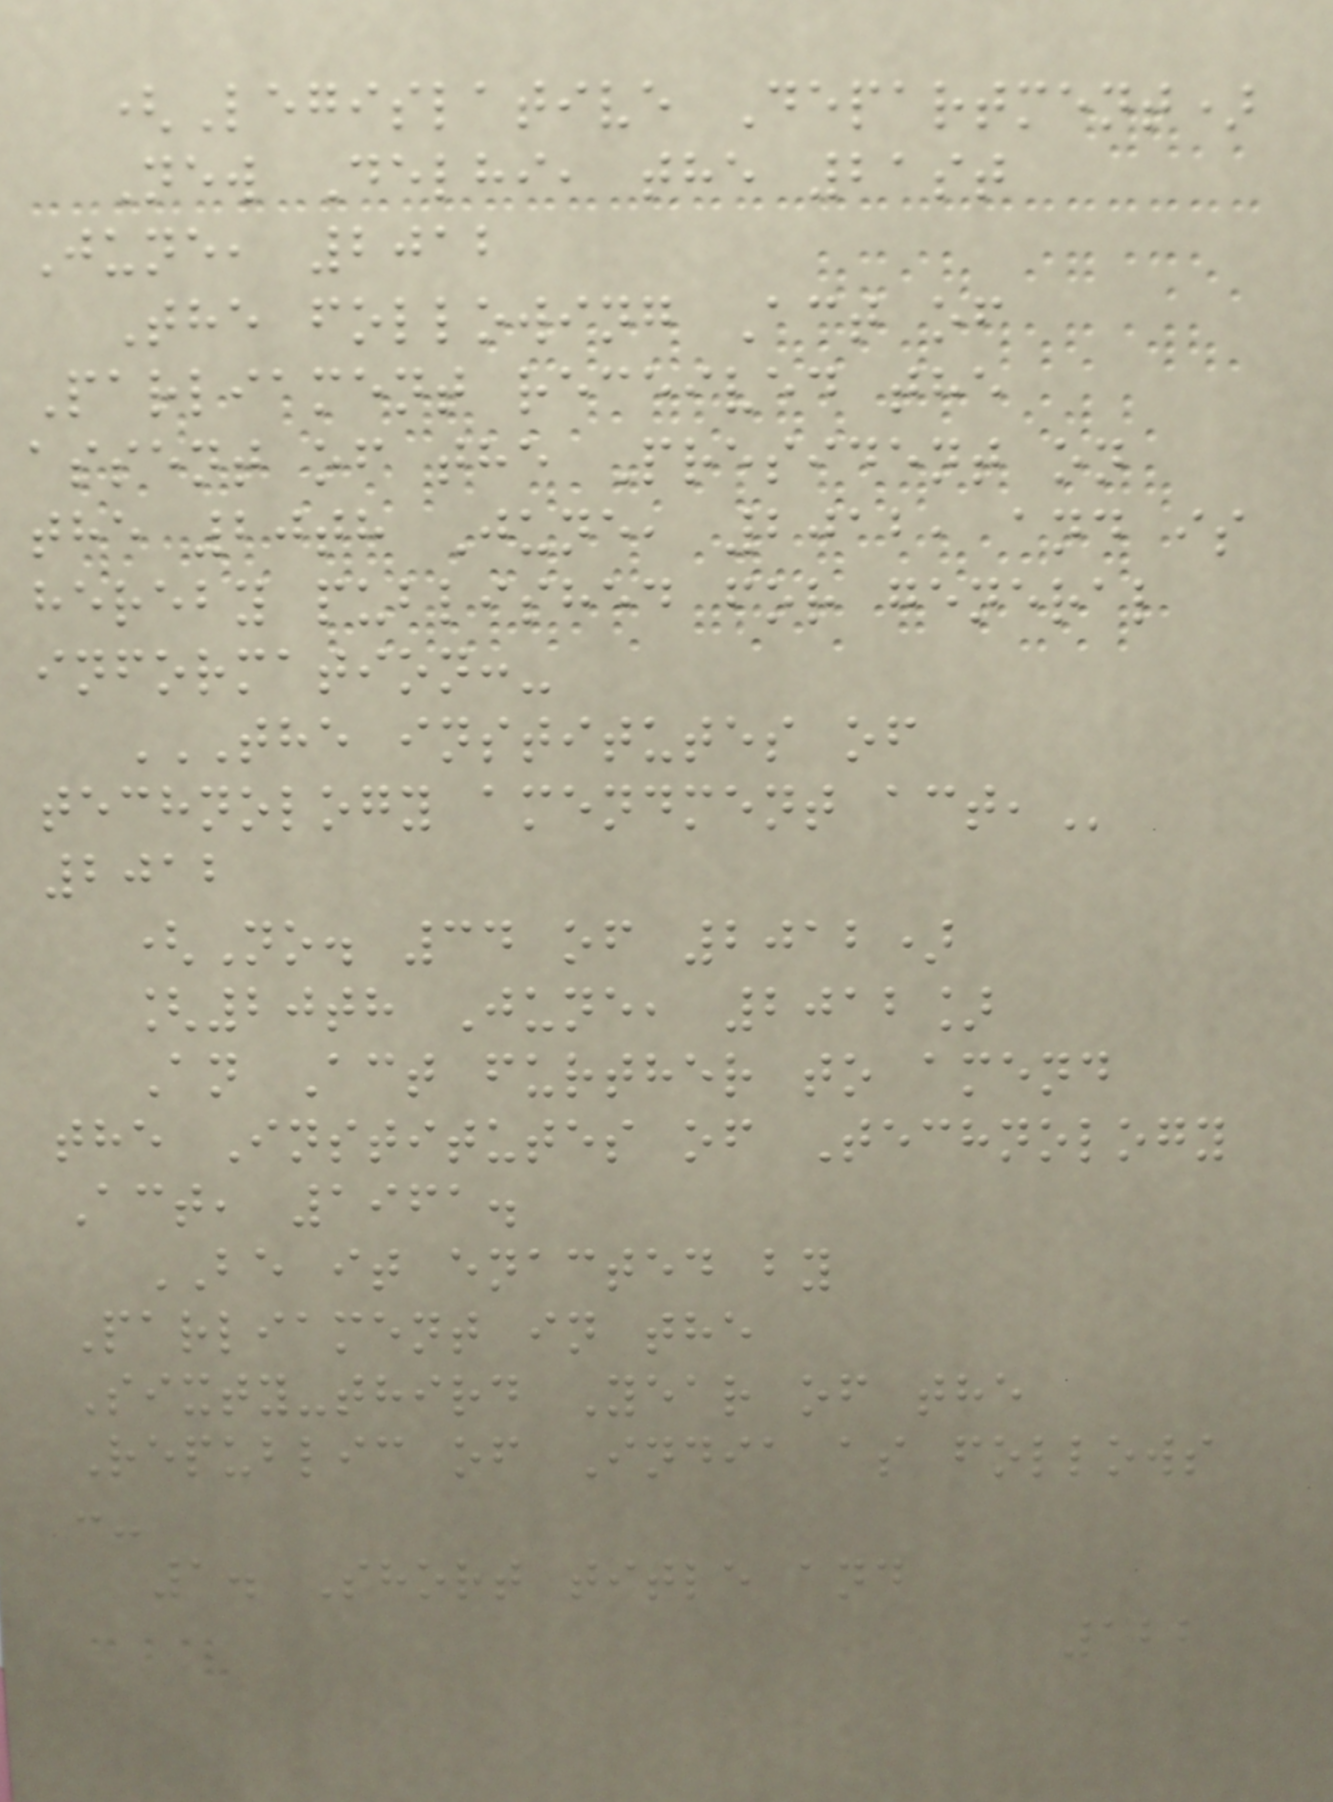(Legislative Department)
New Delhi, the 21st
June, 2012
The following Act of
Parliament received the
assent of the President on
the 20th June, 2012, and is
hereby published for general
information:-
THE INSTITUTES OF
TECHNOLOGY AMENDMENT ACT,
2012
(No. 34 of 2012)
[20th June, 2012]
An Act further to amend
the Institutes of Technology
Act, 1961.
BE it enacted by
Parliament in the
Sixty-third Year of the
Republic of India as follows
:-
1. Short title and
122
